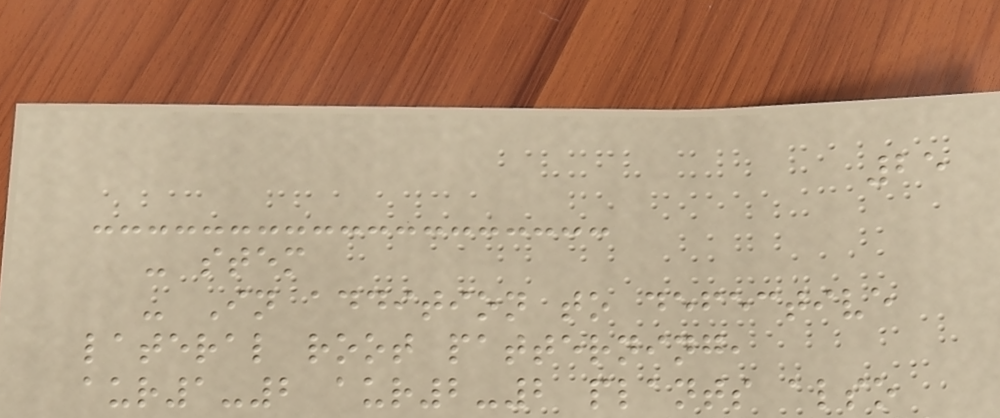25
- stem
- In addition to defective
lateral root patterning,
aur1-2 aur2-2 plants also
